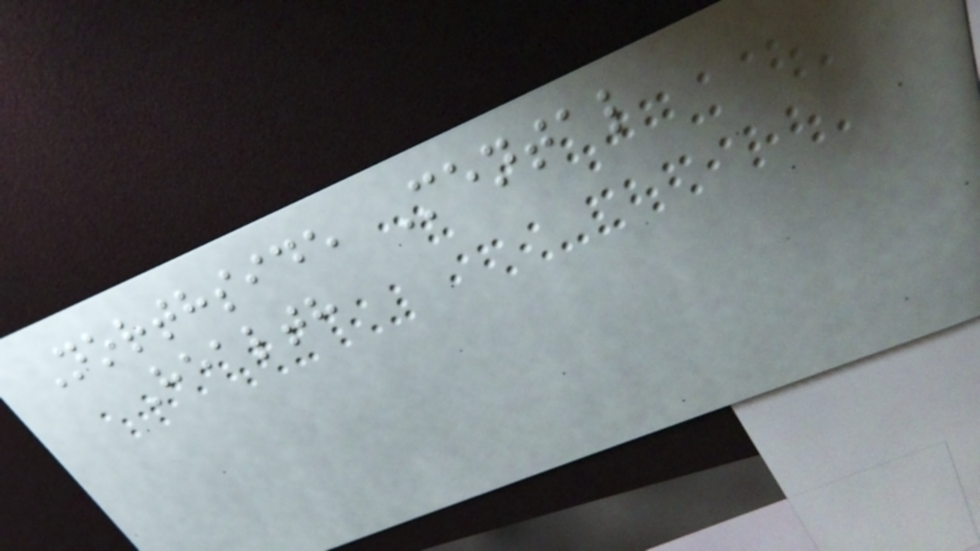Northside Mental
Health
